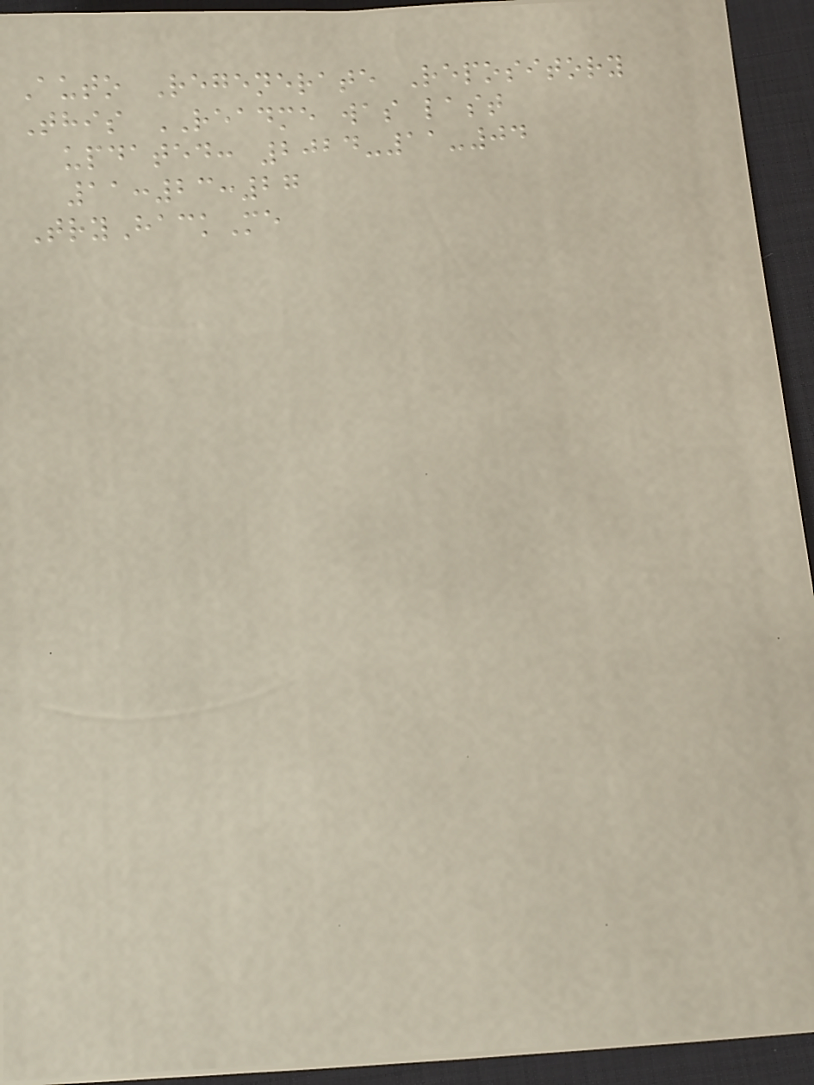Auto Regenerate Repository
This README was last
updated: 2024-11-04
11:23:27
TryHackMe
